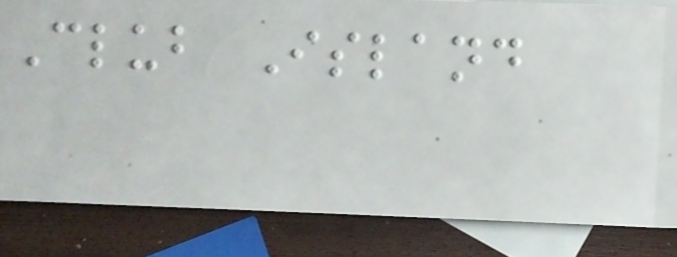Club Island
